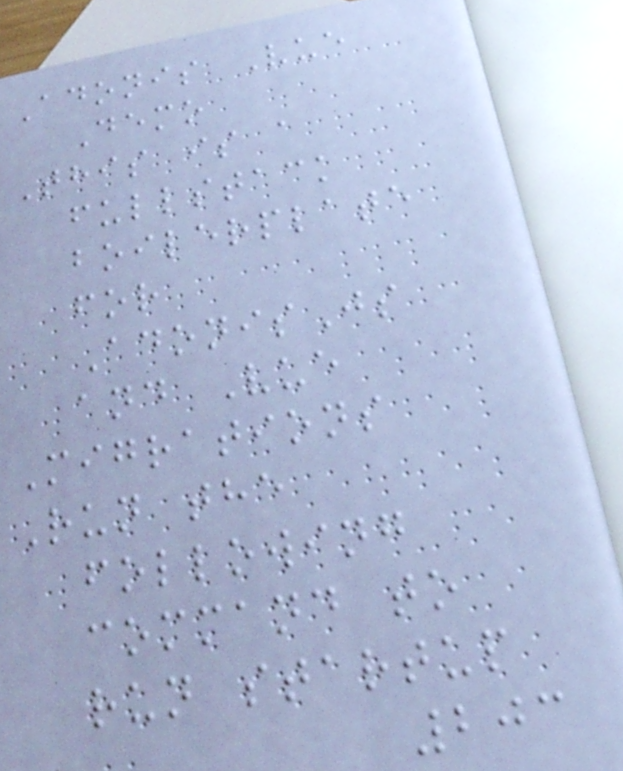Adonis Vue
Demo
This is a
fullstack
boilerplate
for
AdonisJs
and Vue
Migrations
Run the
following
command to
run startup
203
